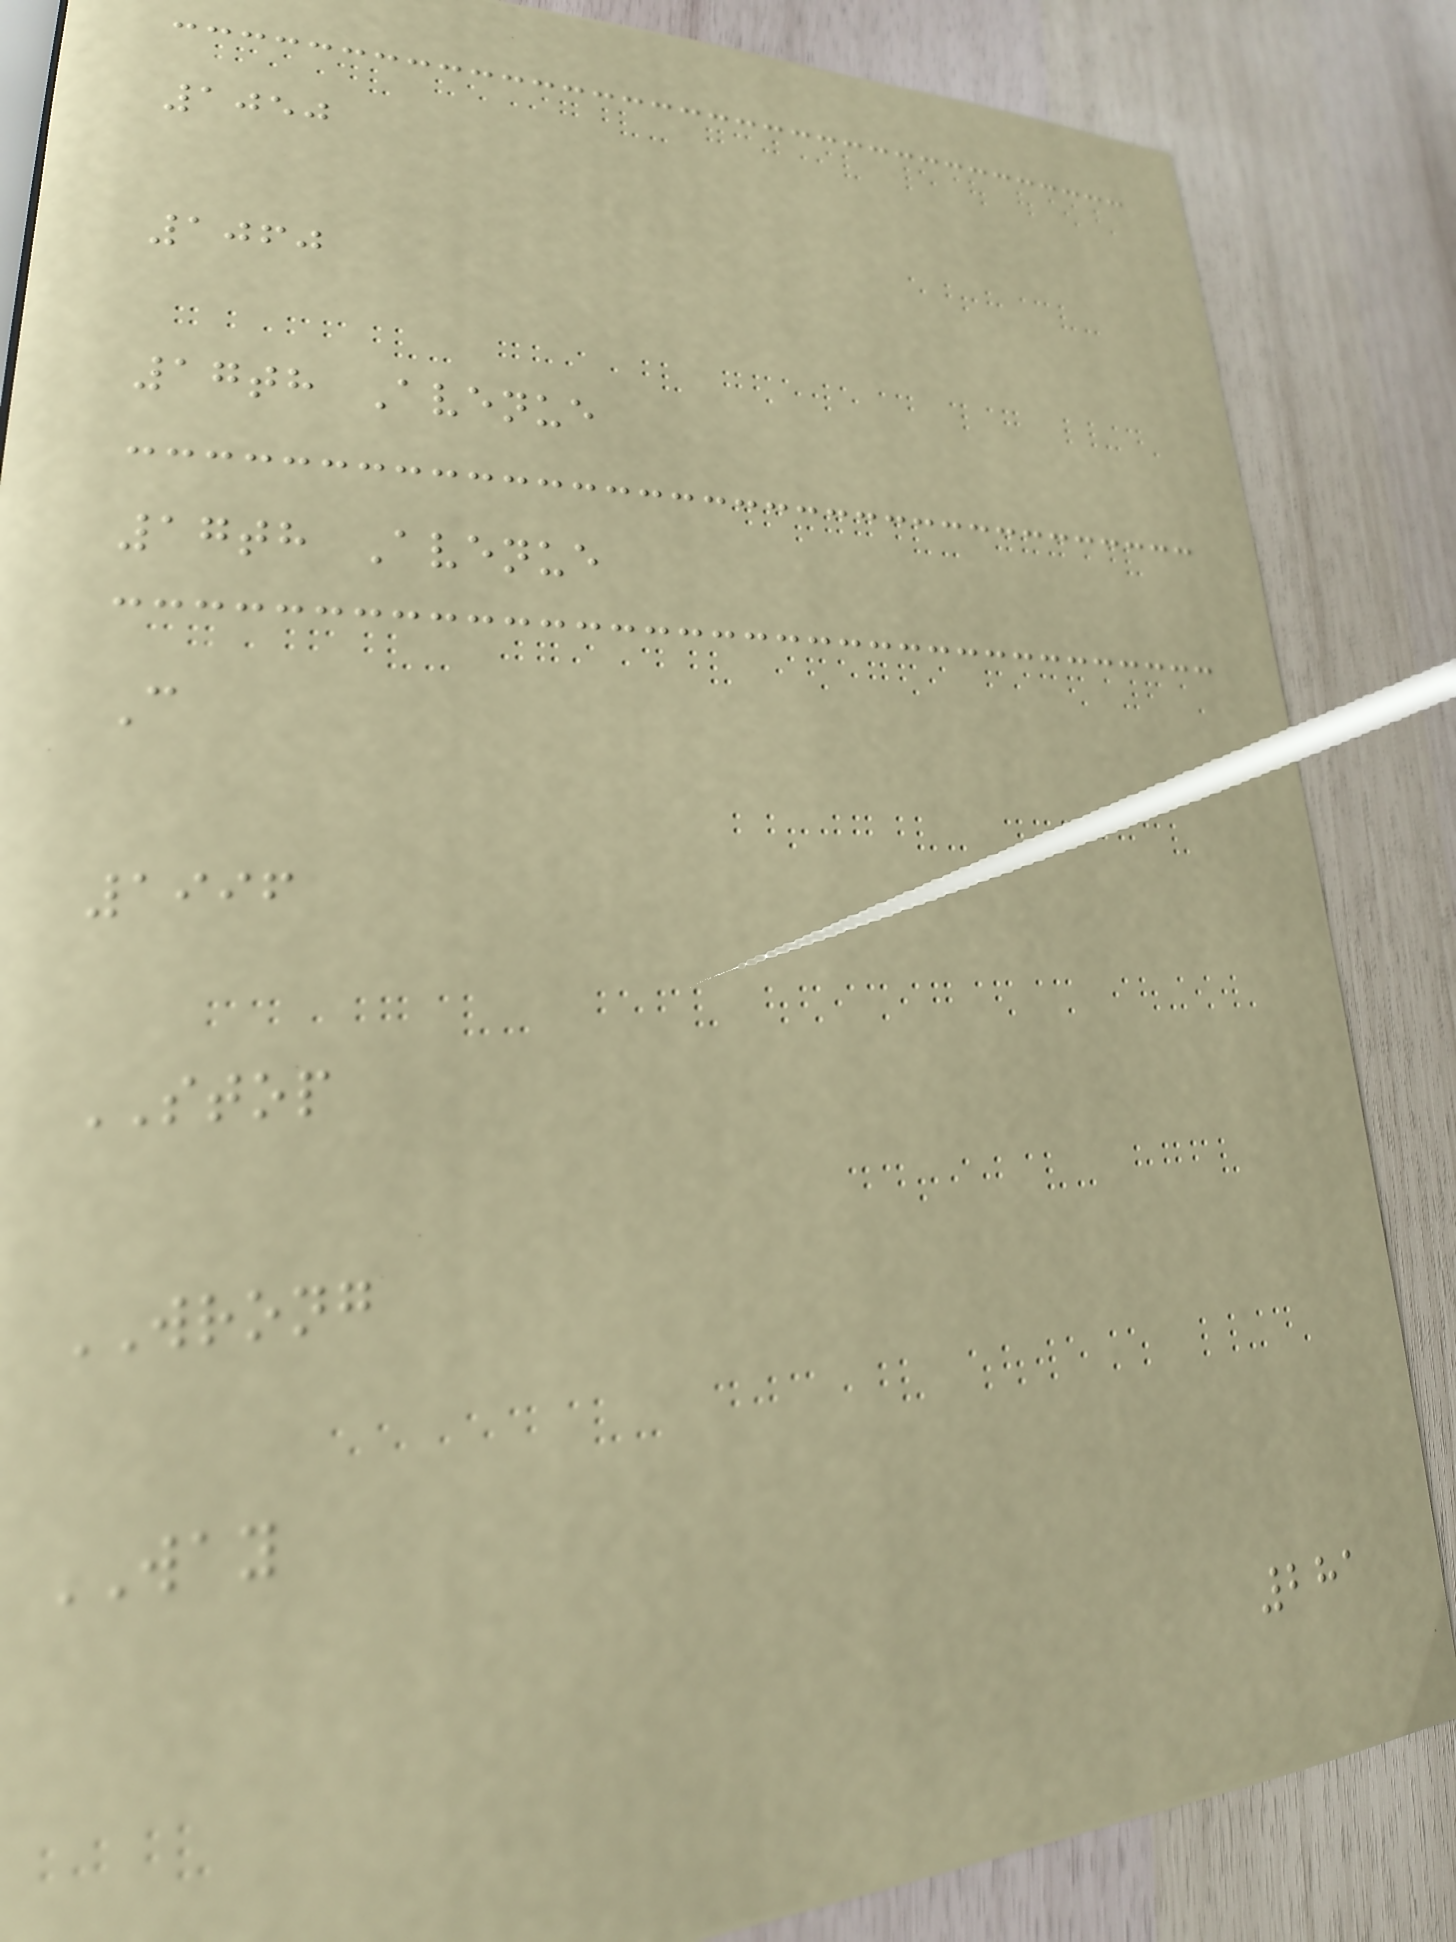1050
1060
17th Avenue
17th Avenue
C
1996
STOP
WRONG
WAY
281
